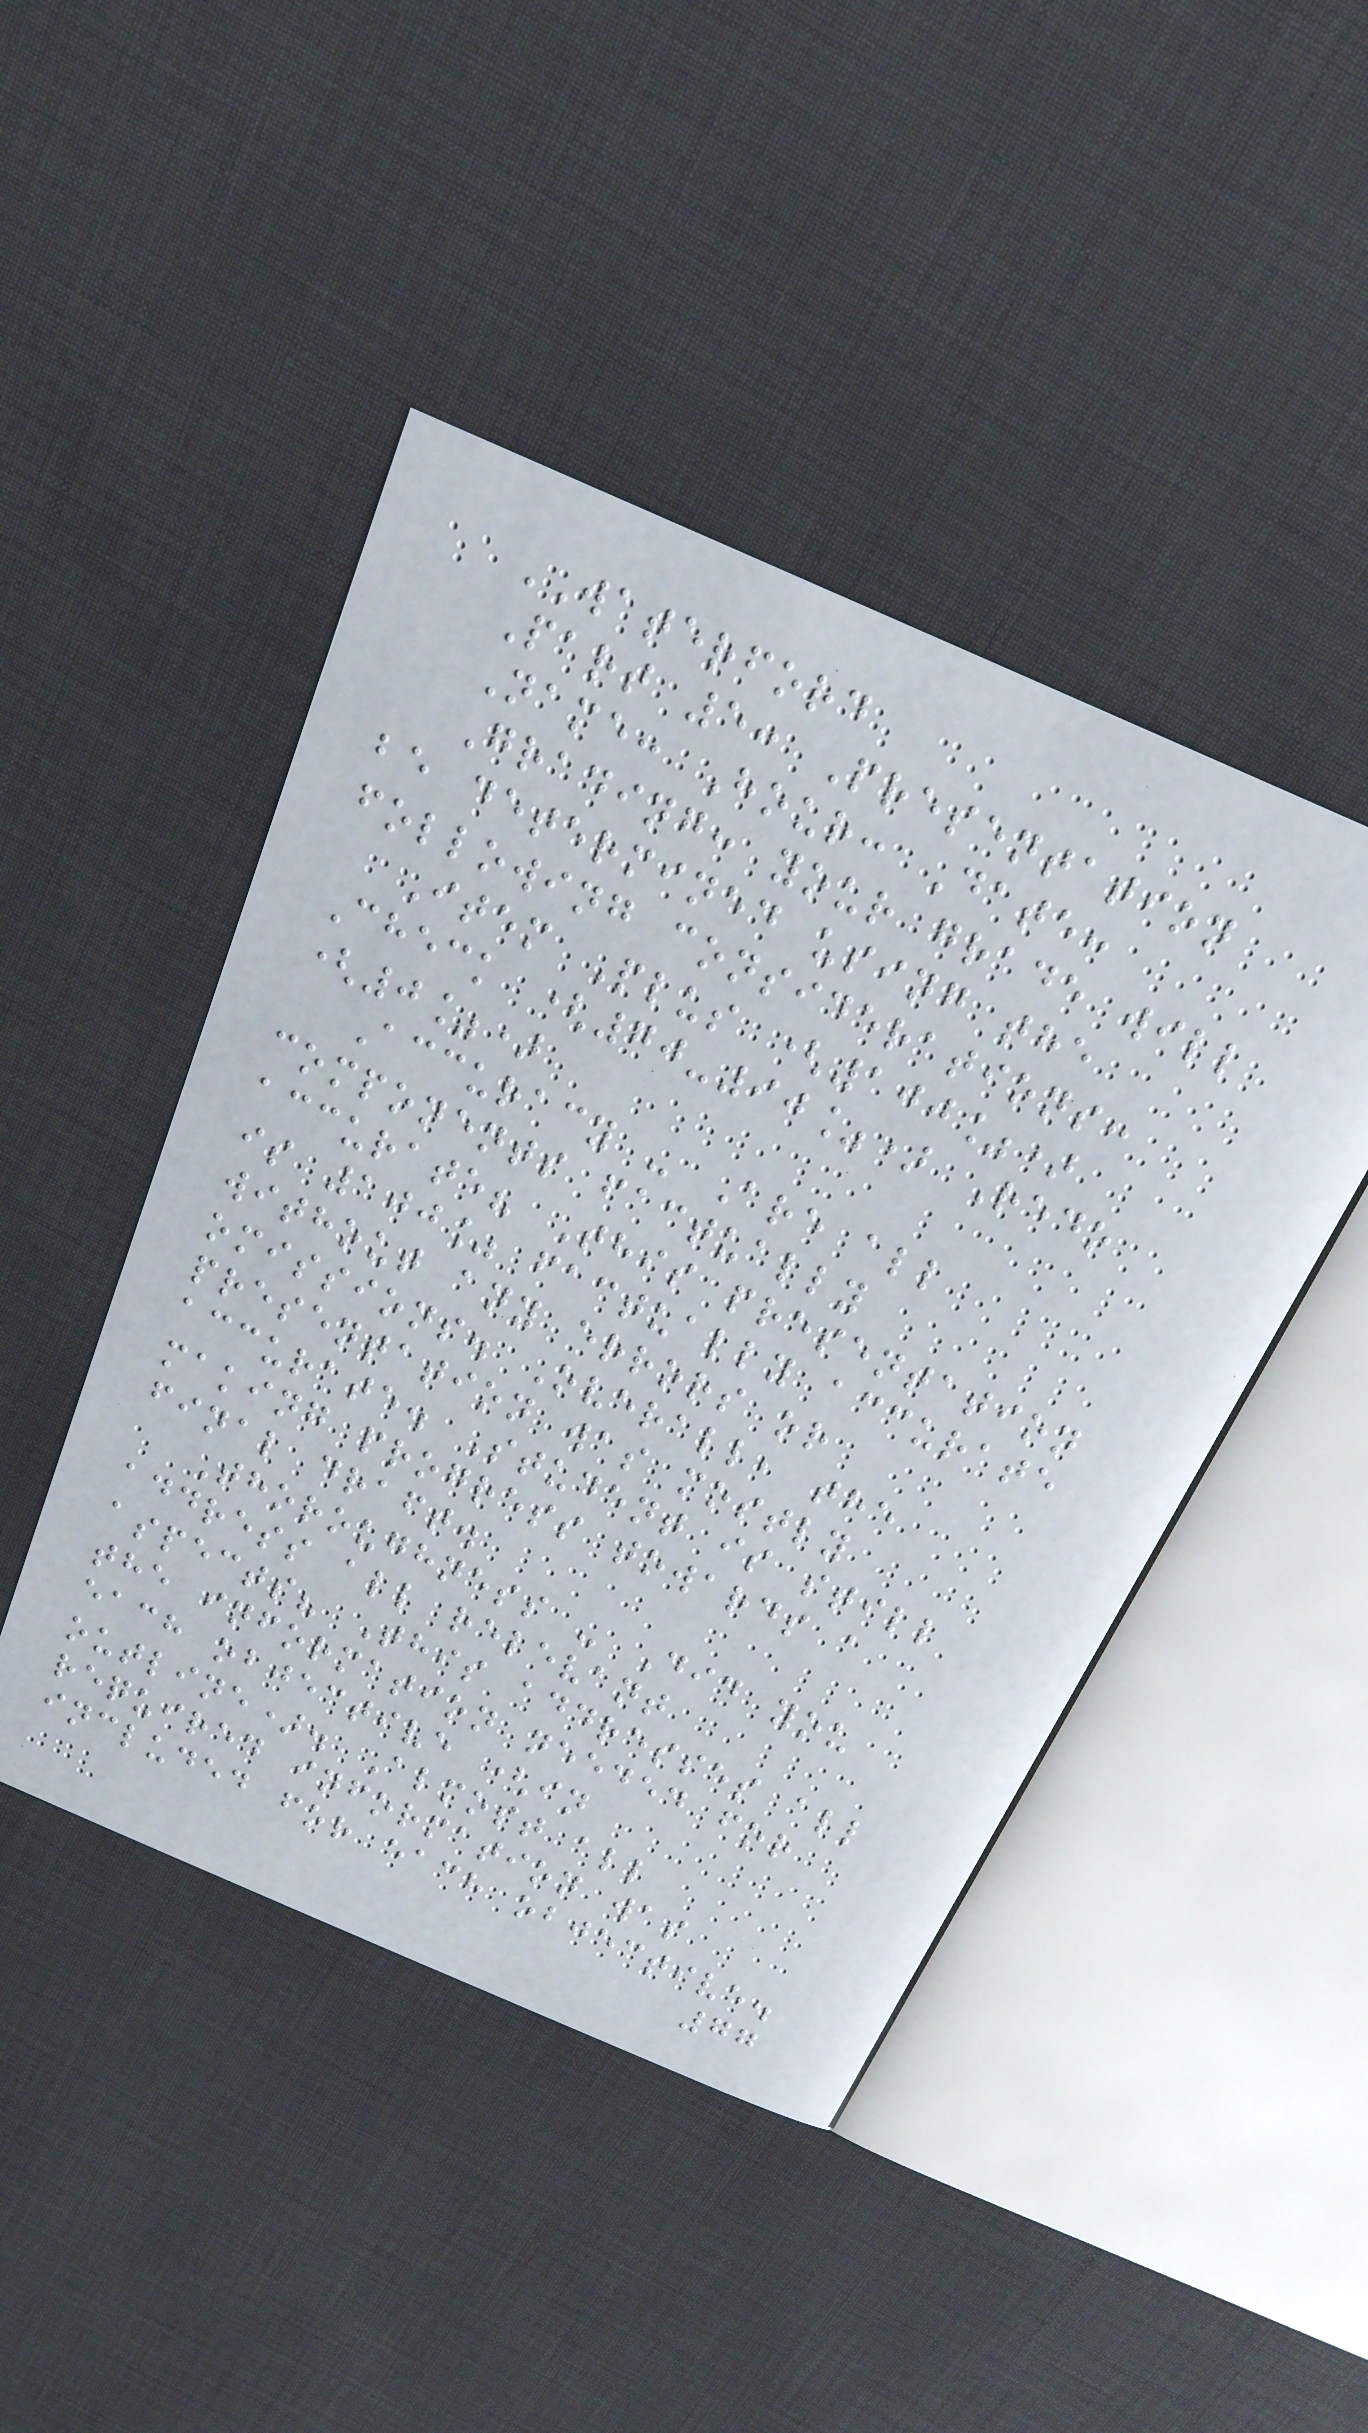WATERFORD
Part 5: Presentation
Name: Hour: Date:
Grading: your grade will
be determined using the
following considerations:
Item Plus (100%)
Check (70-90%) Redo
(0%)
Accuracy - Are all
components factually
accurate? This presentation
is 100% factually accurate
without any errors or
omissions. Overall, the
presentation was mostly
accurate. Student is still
making progress towards a
final draft.
Thoroughness - Did you
address all relevant
aspects? This addresses all
the information needed for
each objective (in
outline). Almost all
required information was
included for each objective.
77
